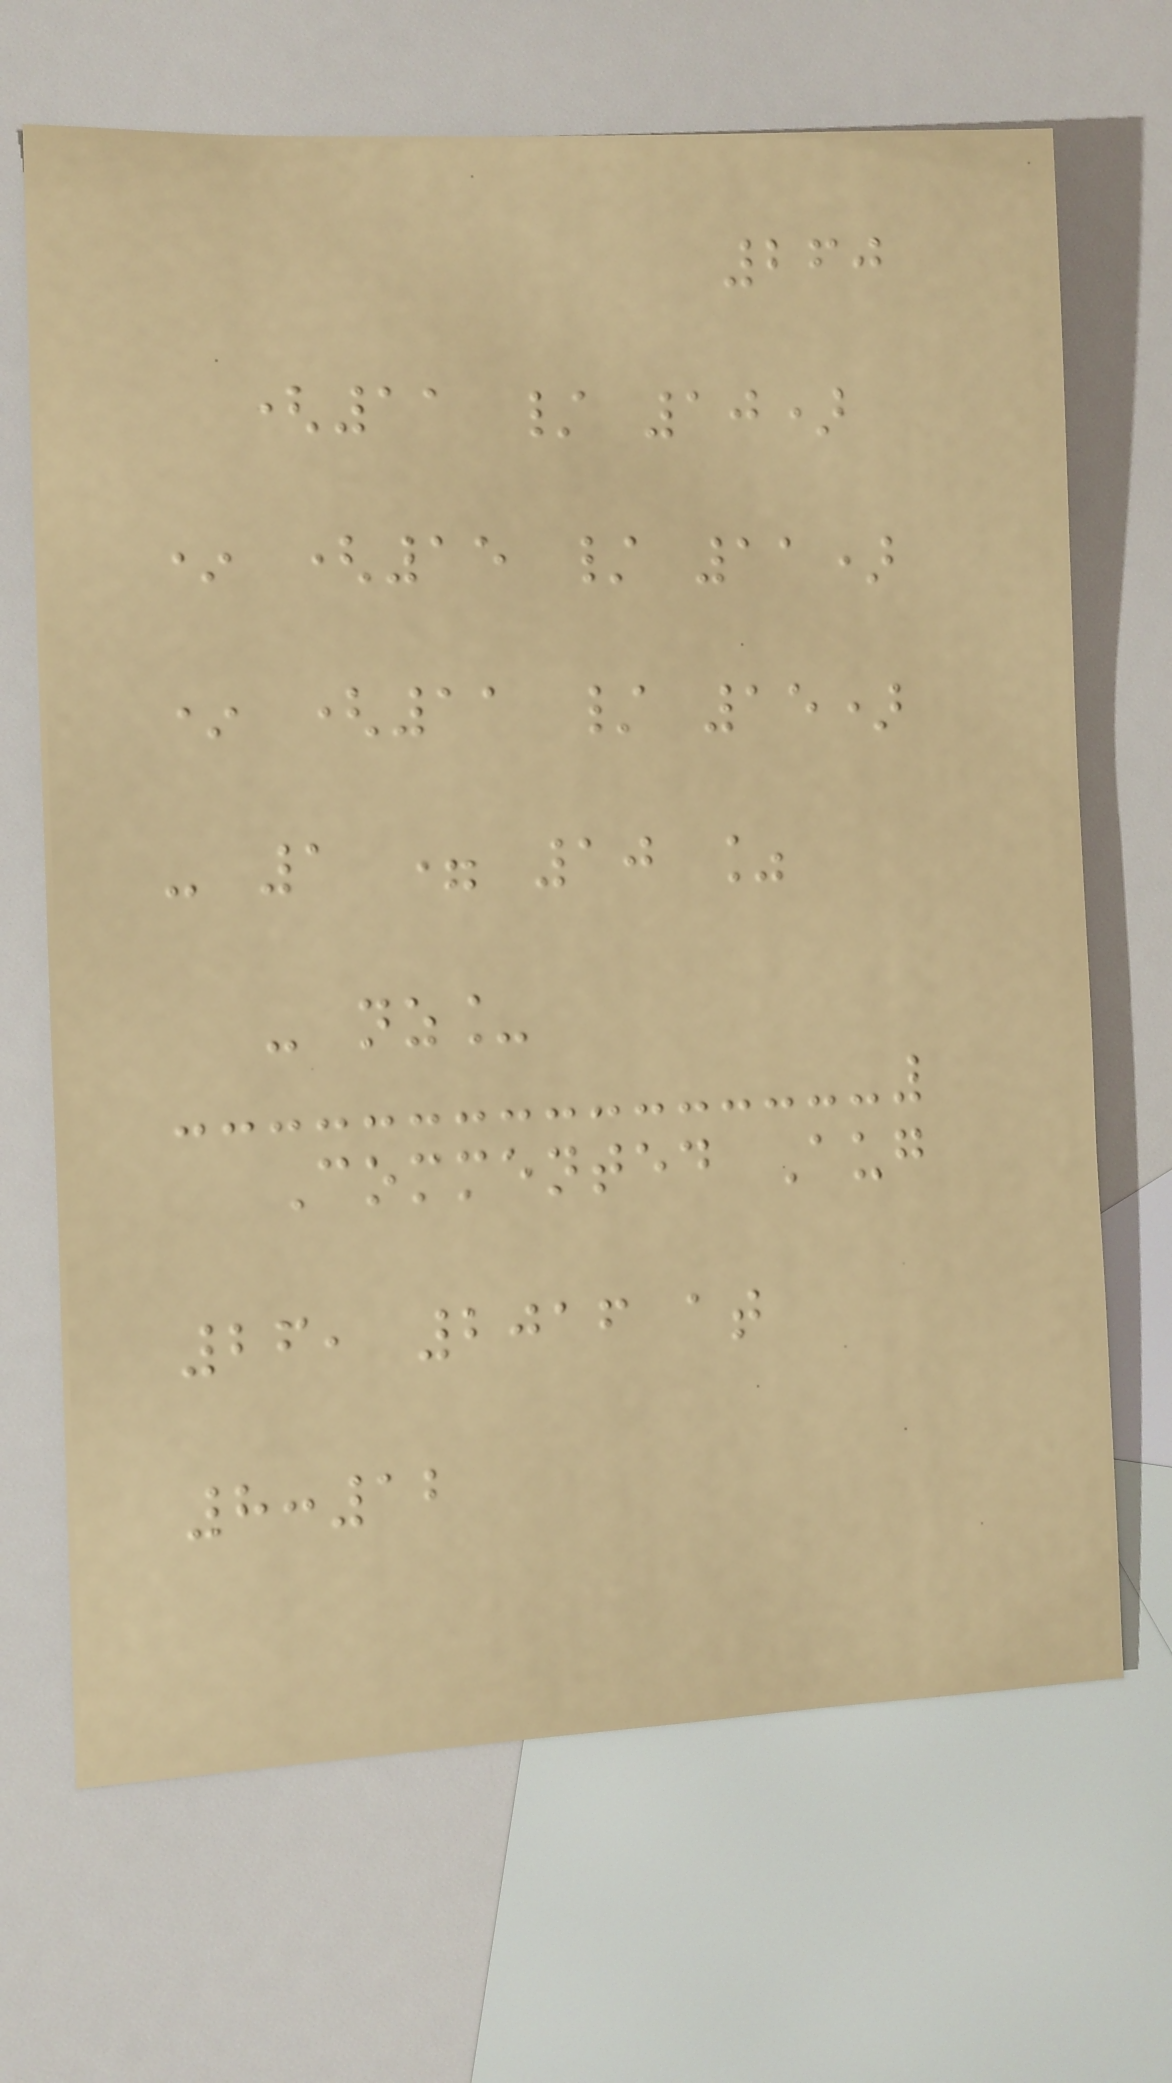260
(11 / 10)
* (15 / 11)
* (11 / 15)
- 1 = 10 %
- nz_
Commented Aug
26, 2016 at
8:12
